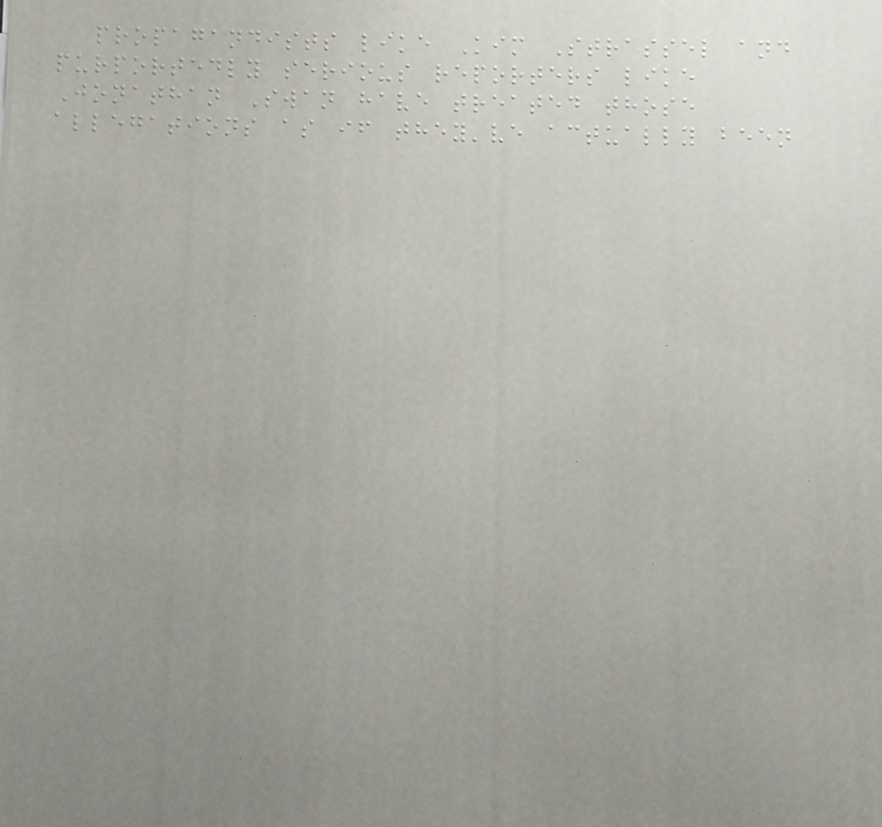propagandists like Kim Strassel and
purportedly serious reporters like
Jonathan Swan have treated those
allegations as if they've actually been
